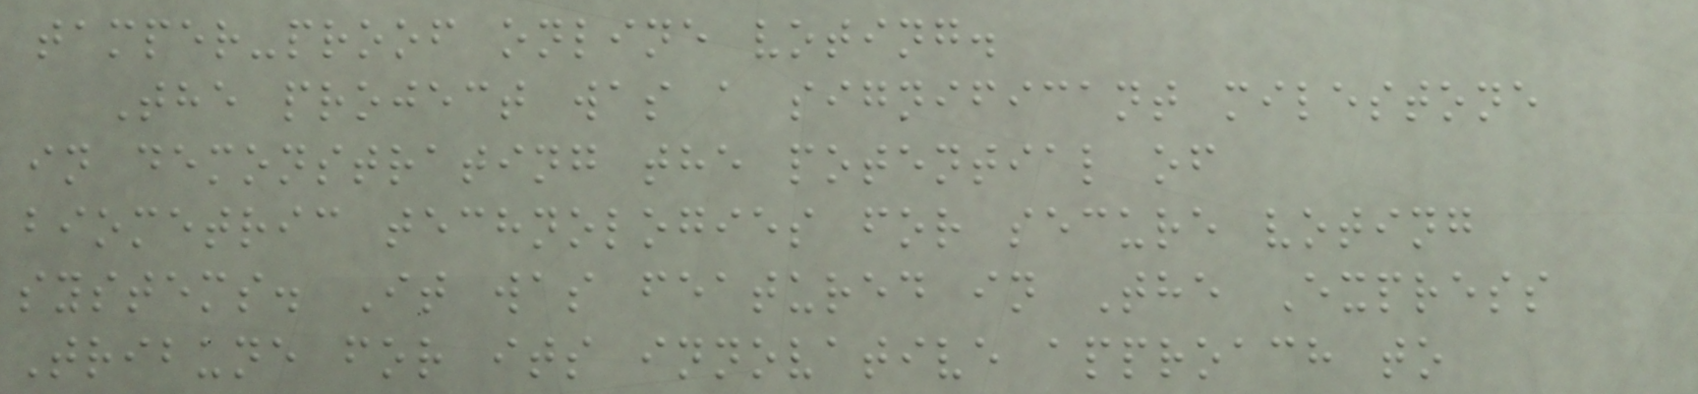tamper-proof online voting.
The project was a significant milestone
in demonstrating the potential of
biometric technologies for secure voting
systems. It was featured in The Express
Tribune for its innovative approach to
